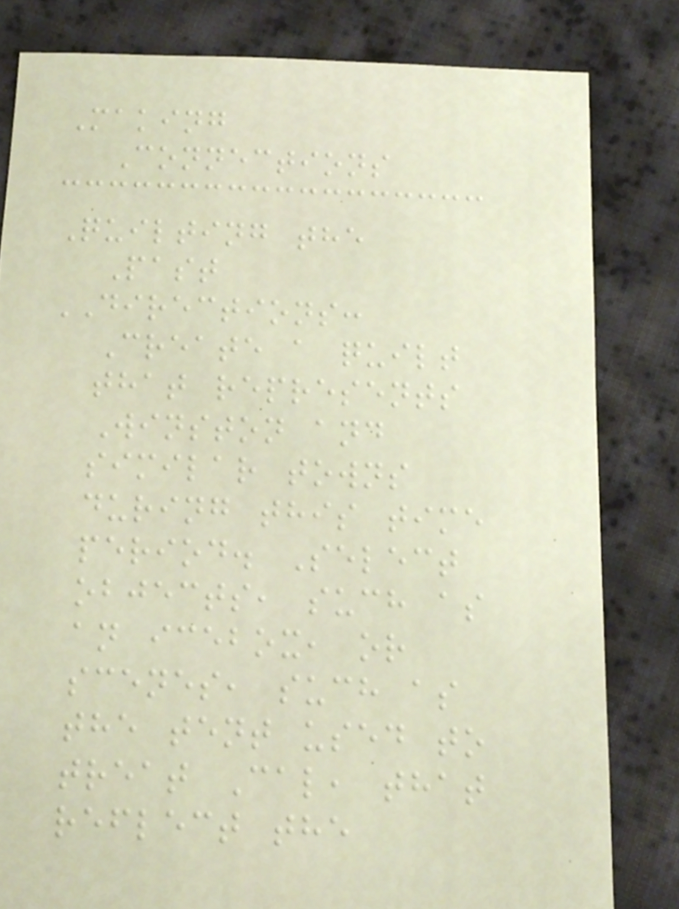Making
Connections
Quilting the
Past
DIRECTIONS:
Create a quilt
that represents
Winston and
similar towns
during this time
period. Select
objects, such as
an icebox, or
scenes, such as
the tent used to
treat Cal, that
reflect the
